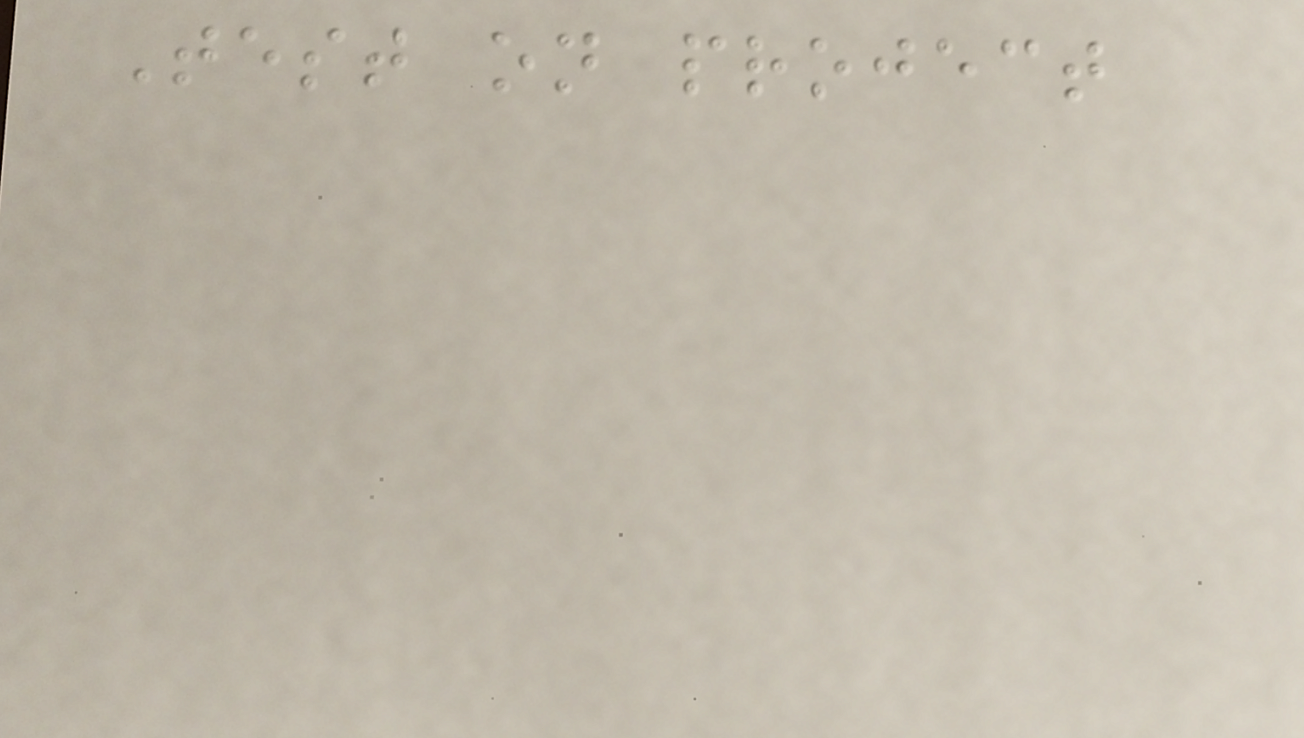Test on project
